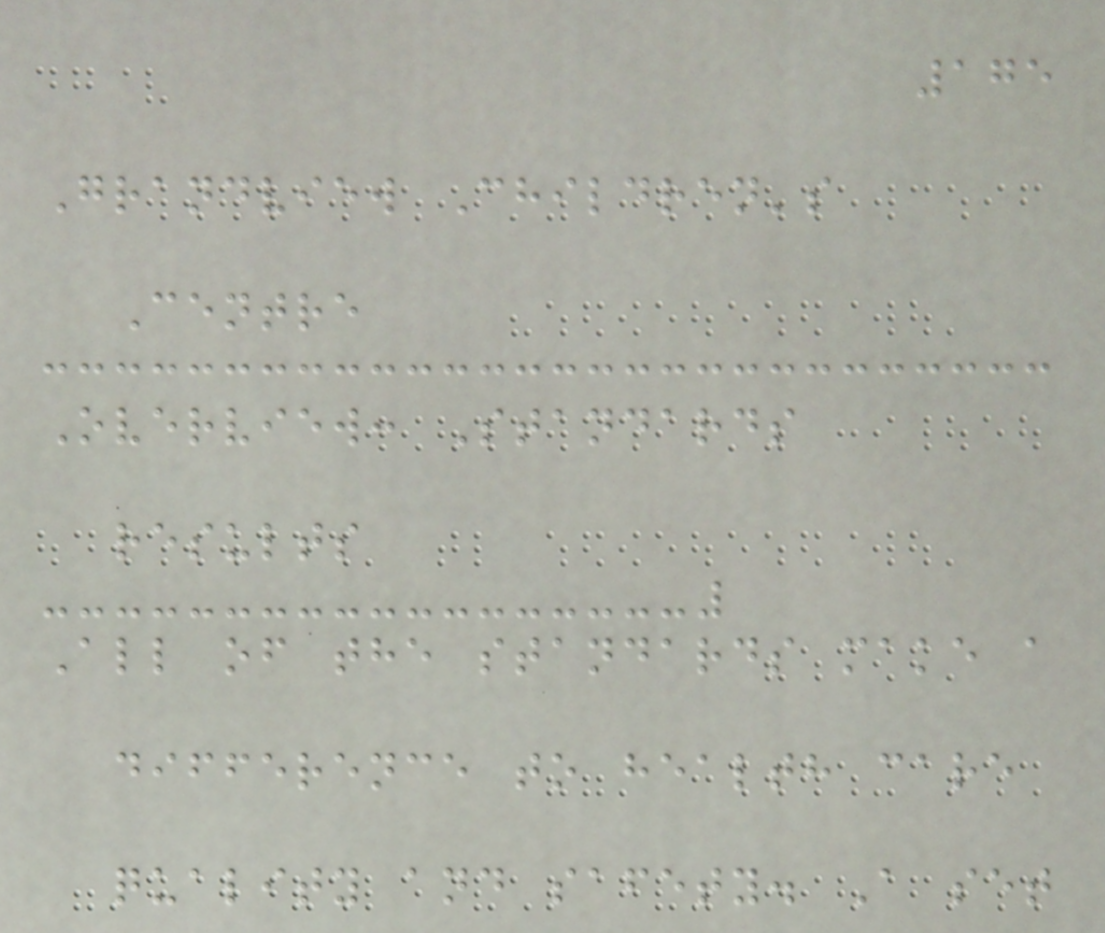175
Grandview Children's
Centre
Overview: Standards
results
All of the standards make a
difference to health care
quality and safety. A set
